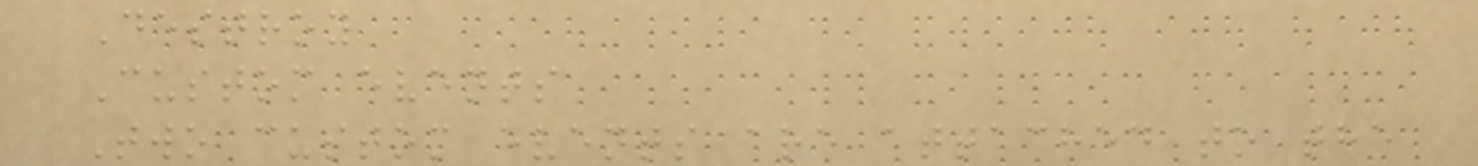Destroy
Custom events
Two custom events are attached to the
